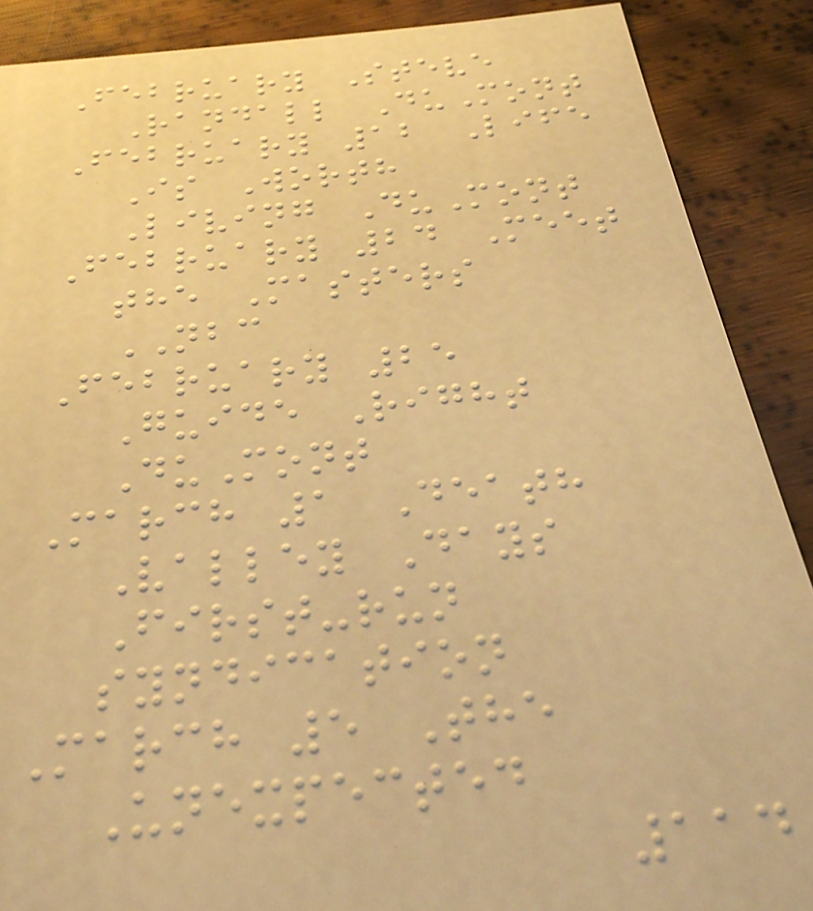February Steve
Randall DuMont
February 12 Life
Is Worth
Living DuMont
February 24 Meet
the Masters
NBC
February 25
Guide Right
DuMont
March 1 Death
Valley Days
First-run
syndication
March 5 The
Unexpected
114
